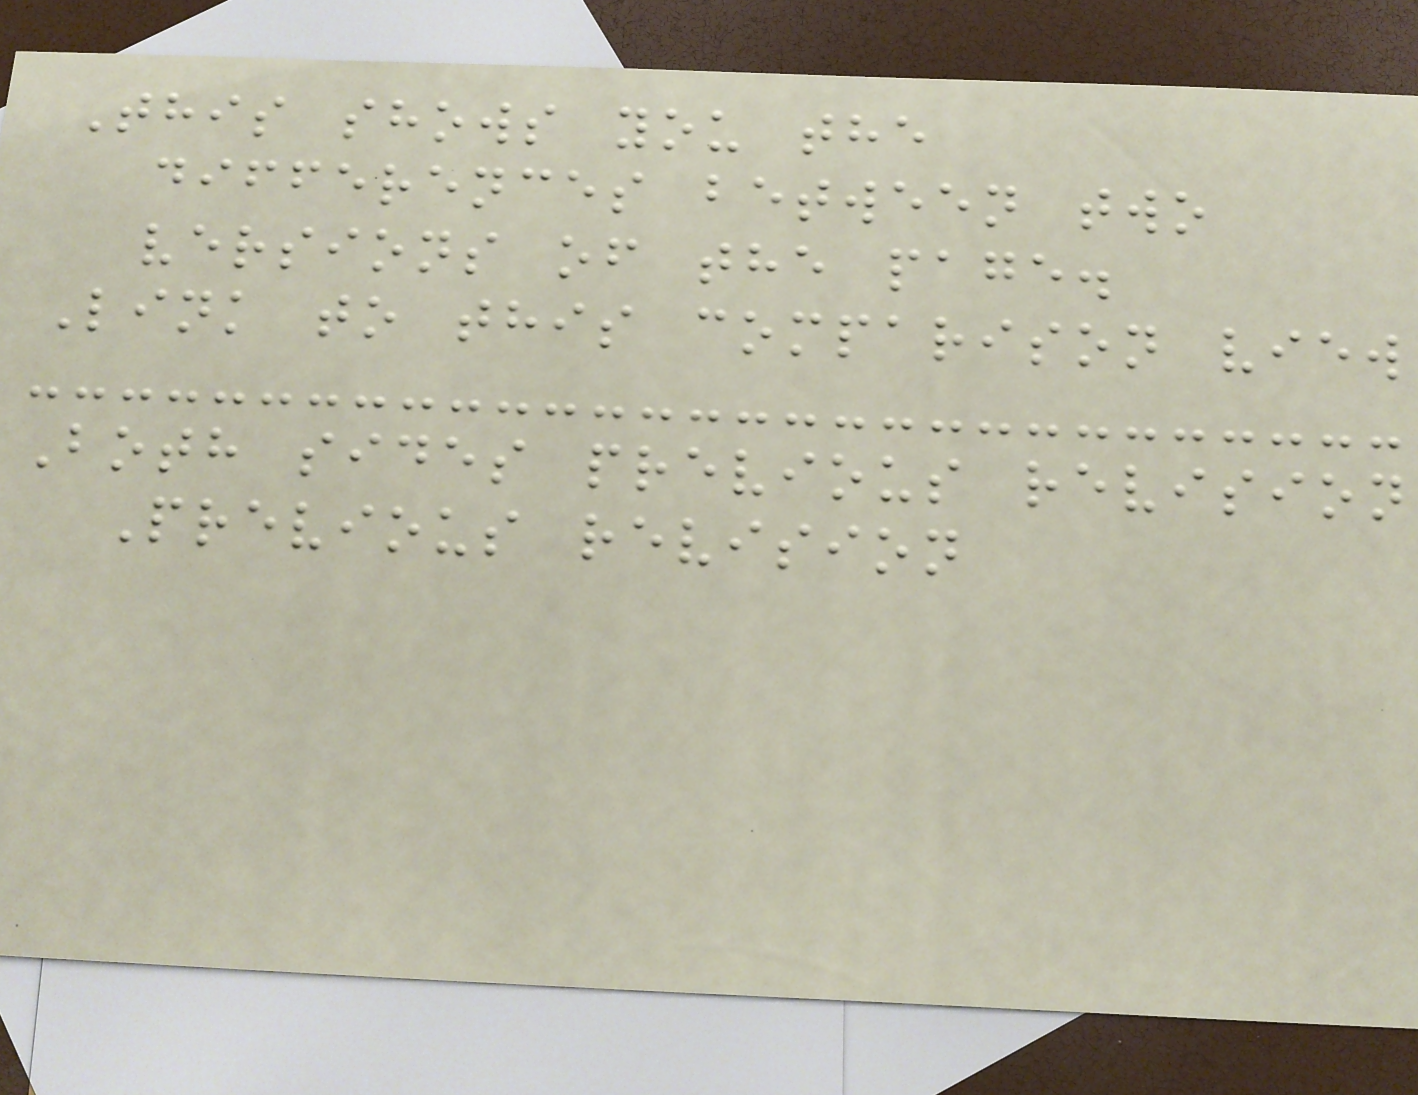This shows you the
differences between two
versions of the page.
Link to this comparison view
Both sides previous revision
Previous revision
